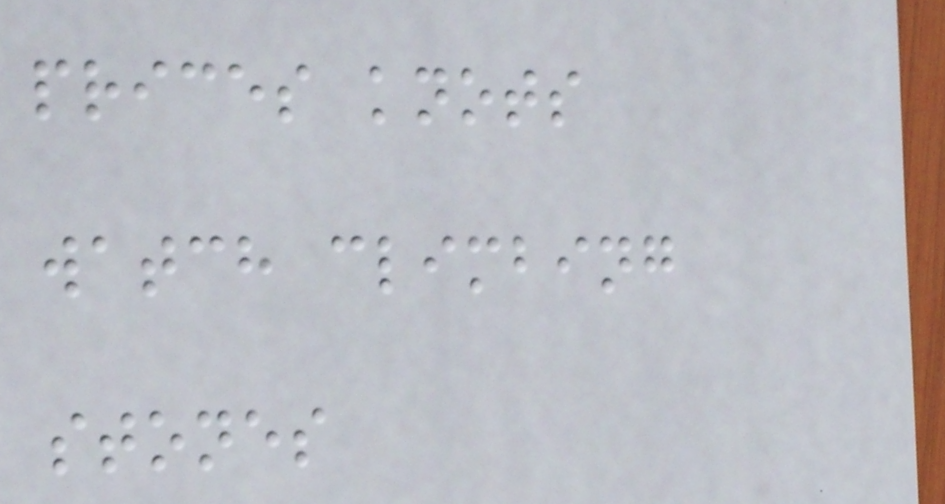prices knots
watch climbing
stones
